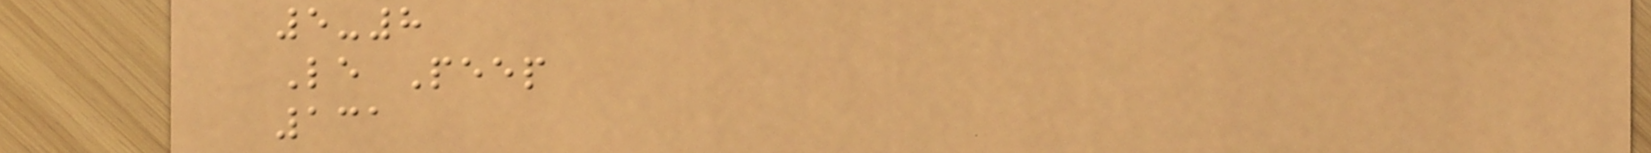5-8
Le Peep
131
